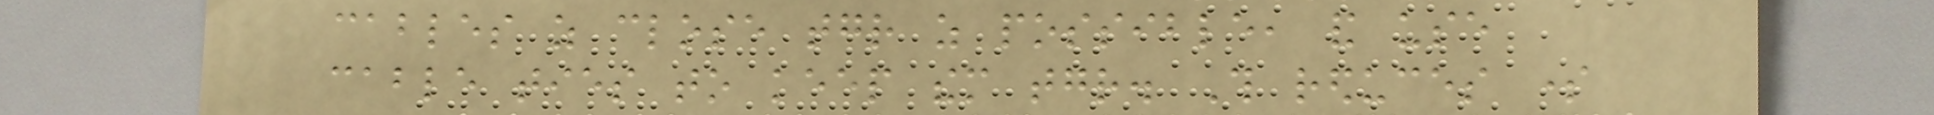cables as close together as possible, and use
cable ties to keep them together. This reduces some
